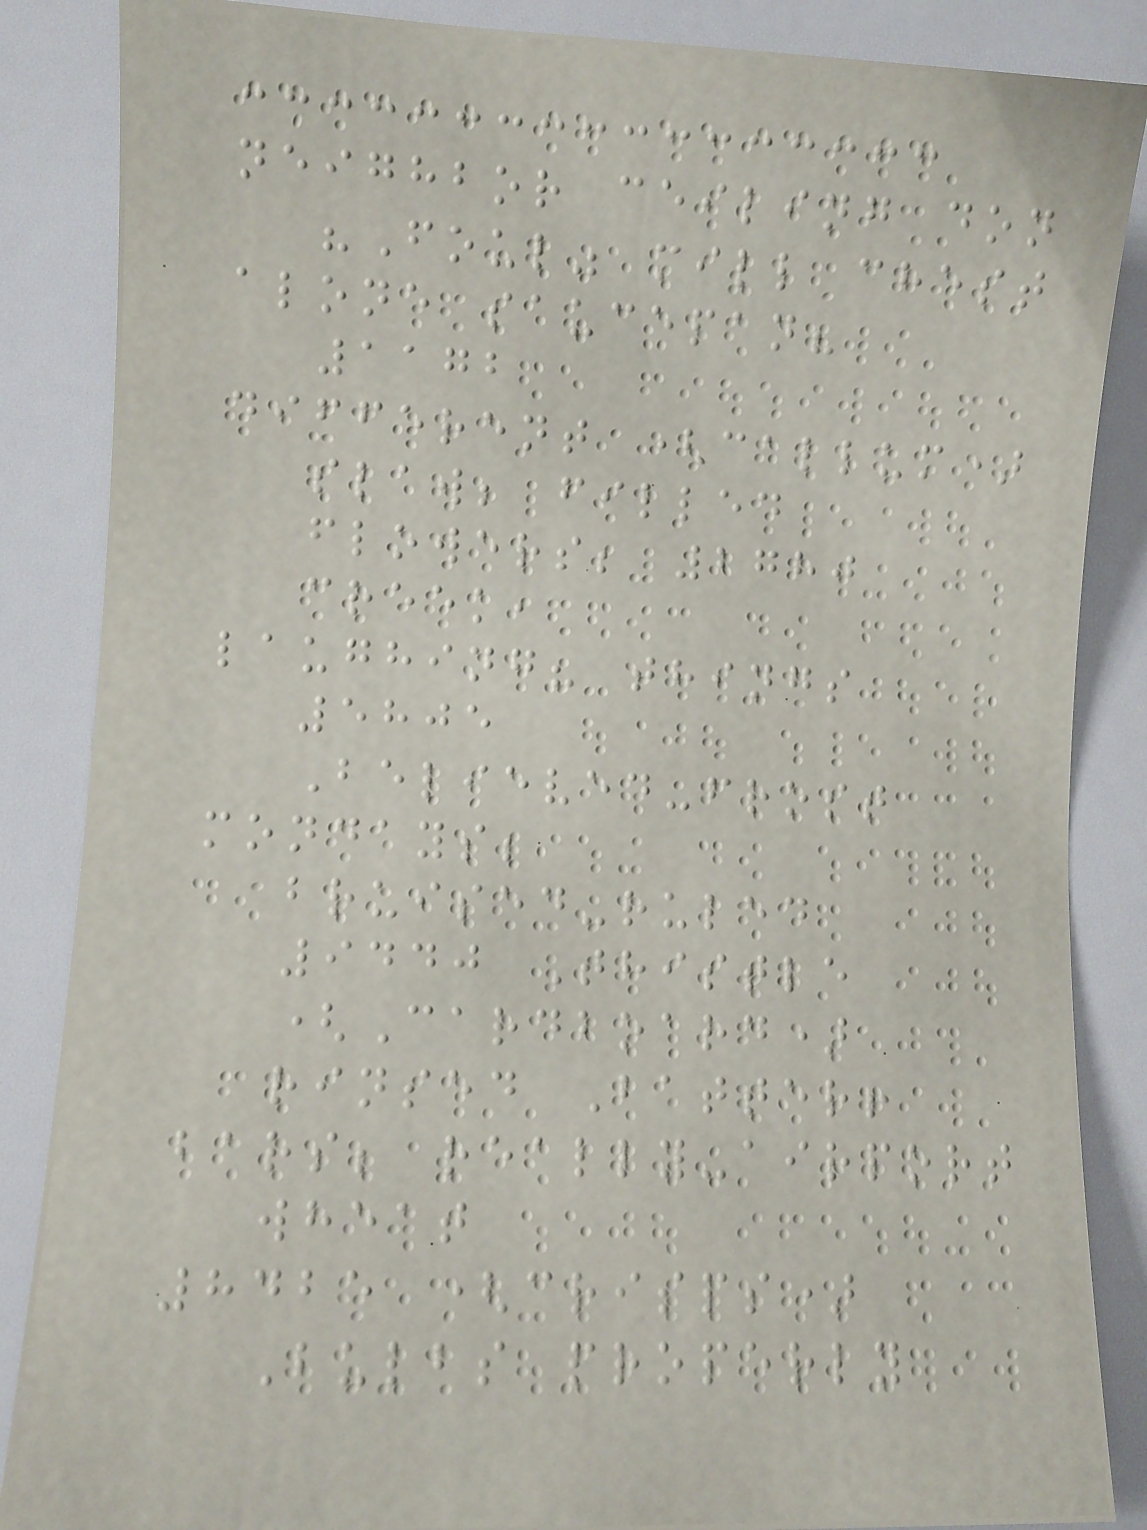neighbor ceiling don
"Foul" mill chest
alone saucepan?
1172
different (callum)
slaw; filled
flowers; 2780
creek,
laughing? things
5805
Believed-frost
mondays;
bruised-ruled
9440 Thistle
(Cardboard)
rinsed Batter!
bars; really-airport
wheat
8425 (crisps)
Bulbs properly
